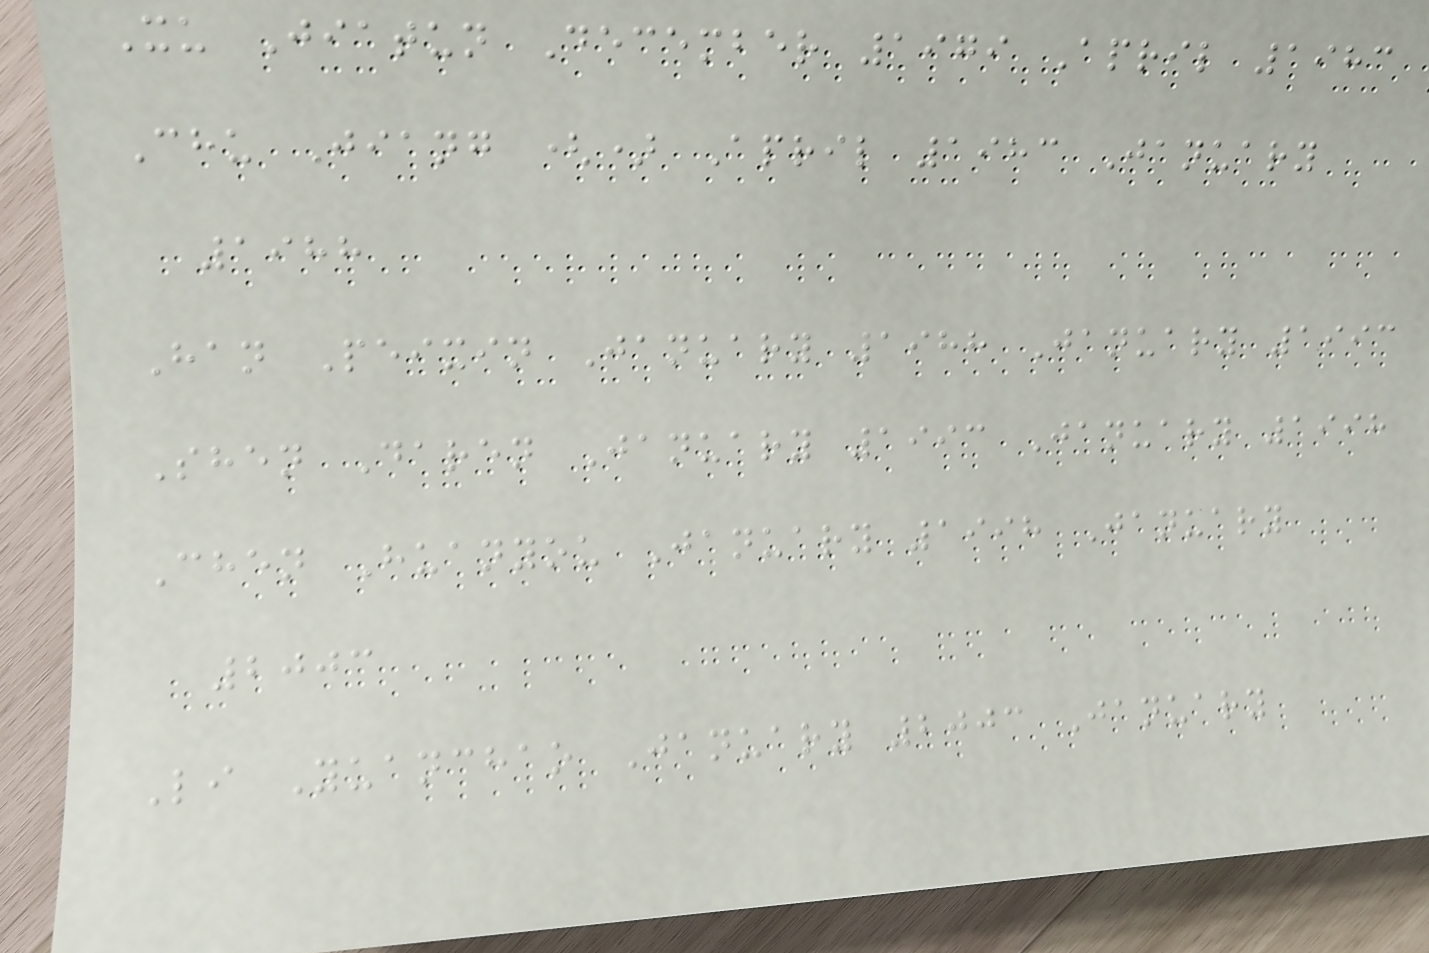Xu Jiatun December 1979 April 1983
Chu Jiang () April 1983 January
1988
Han Peixin January 1988 January 1993
Shen Daren January 1993 January 1998
Chen Huanyou January 1998 January
2003
Li Yuanchao January 2003 January
